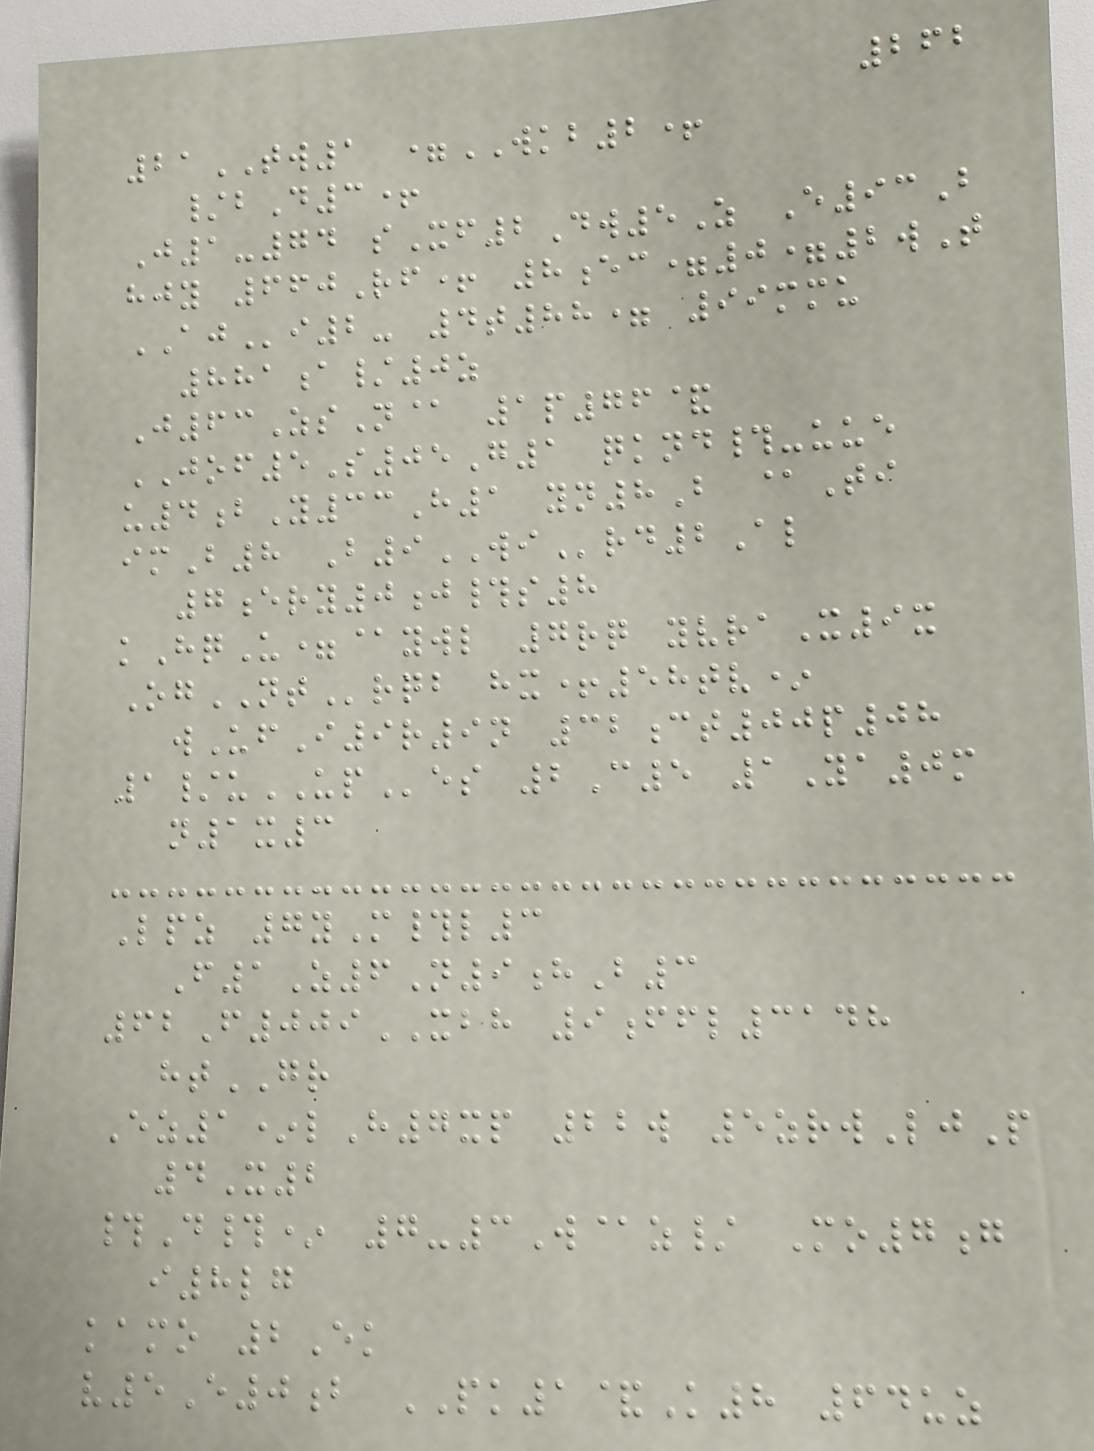262
21TW1 =WKB2+
/bD3+
J1-74 sXf2Dw5Z E93B
hjy 660Rf+ 8ec=0=2wT
AJi2- 4t88= 99mmu
881a/0z
J63ZsN@ 1p76&
JOF5S05G1 qknd#-uue
u4bY33H1 yn8B @Ti
imB8 B9WIrd2Al
7ery0j#s8
kHqU=@ywl 7rq yvraX9x
OgNTrqb hx+58tv*
wUfI9r9n 32ct00p08
1/uUPes 2C5 1Ya0m
n1x3
Lpz 7yM#l3
F1Z6N9hB3
62F009XBH 9ffl3148
htGR
Ez1*lH7xp 22w 5zrwLjP
4X2
#D#* 7-3W@z/ Mo7g
i8lg
kamo 2Ek
v5E0b PK1&K8 64uz
